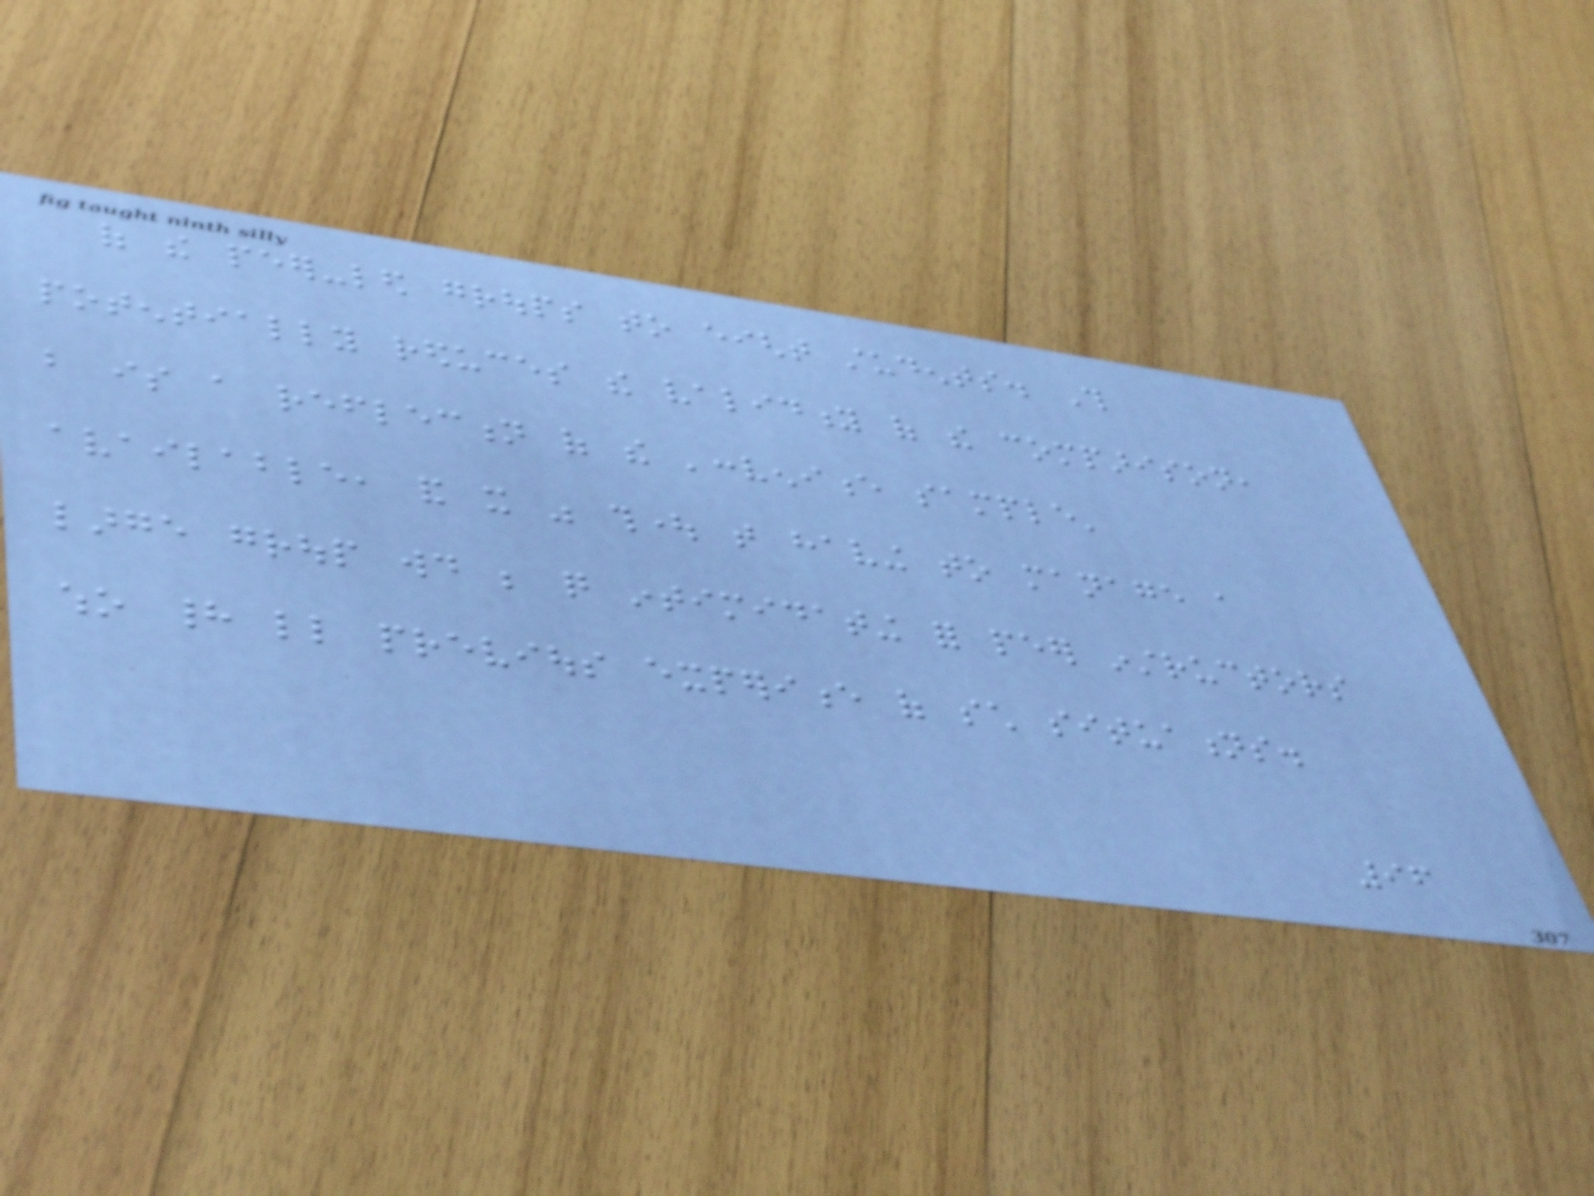of the peer-led groups to eight students. This
potentially reduces the validity of the comparison,
but is a reflection of the 'convenience sample'
available, and it was thought that having to manage a
large group would be quite intimidating for peer instructors
who had little previous experience of such situations.
96
